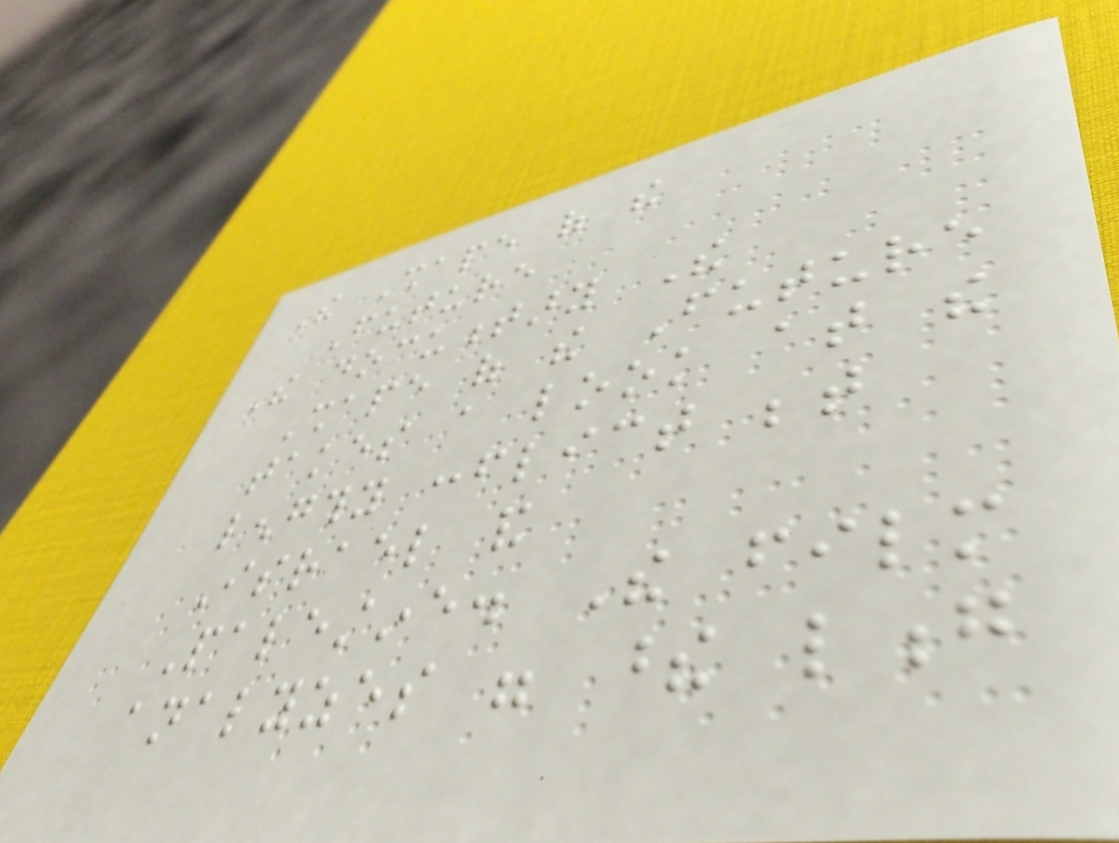The Shape of the
Future
The documentary The
Shape of the Future
takes a look at the
lengthy conflict between
Israel and
Palestine. The film
analyzes were these long
